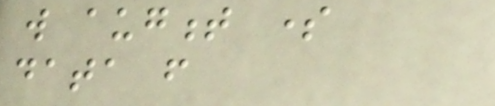will augment some
data from
